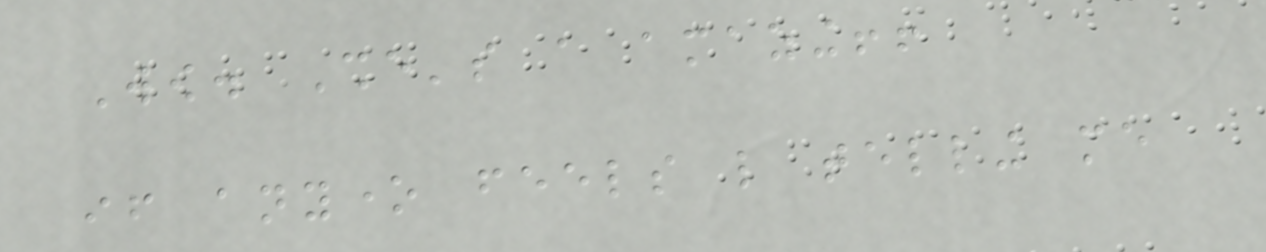Wow. She's a amazing!!
if anyone feels like telling me
